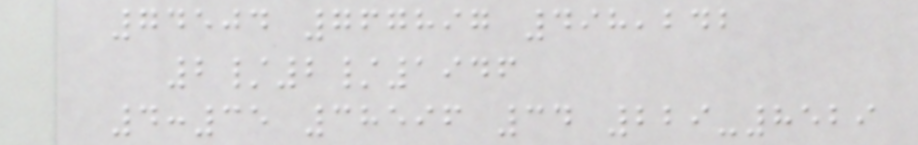74504 767897 498,242
2/2/1946
4:35 38596 34 229-8529
